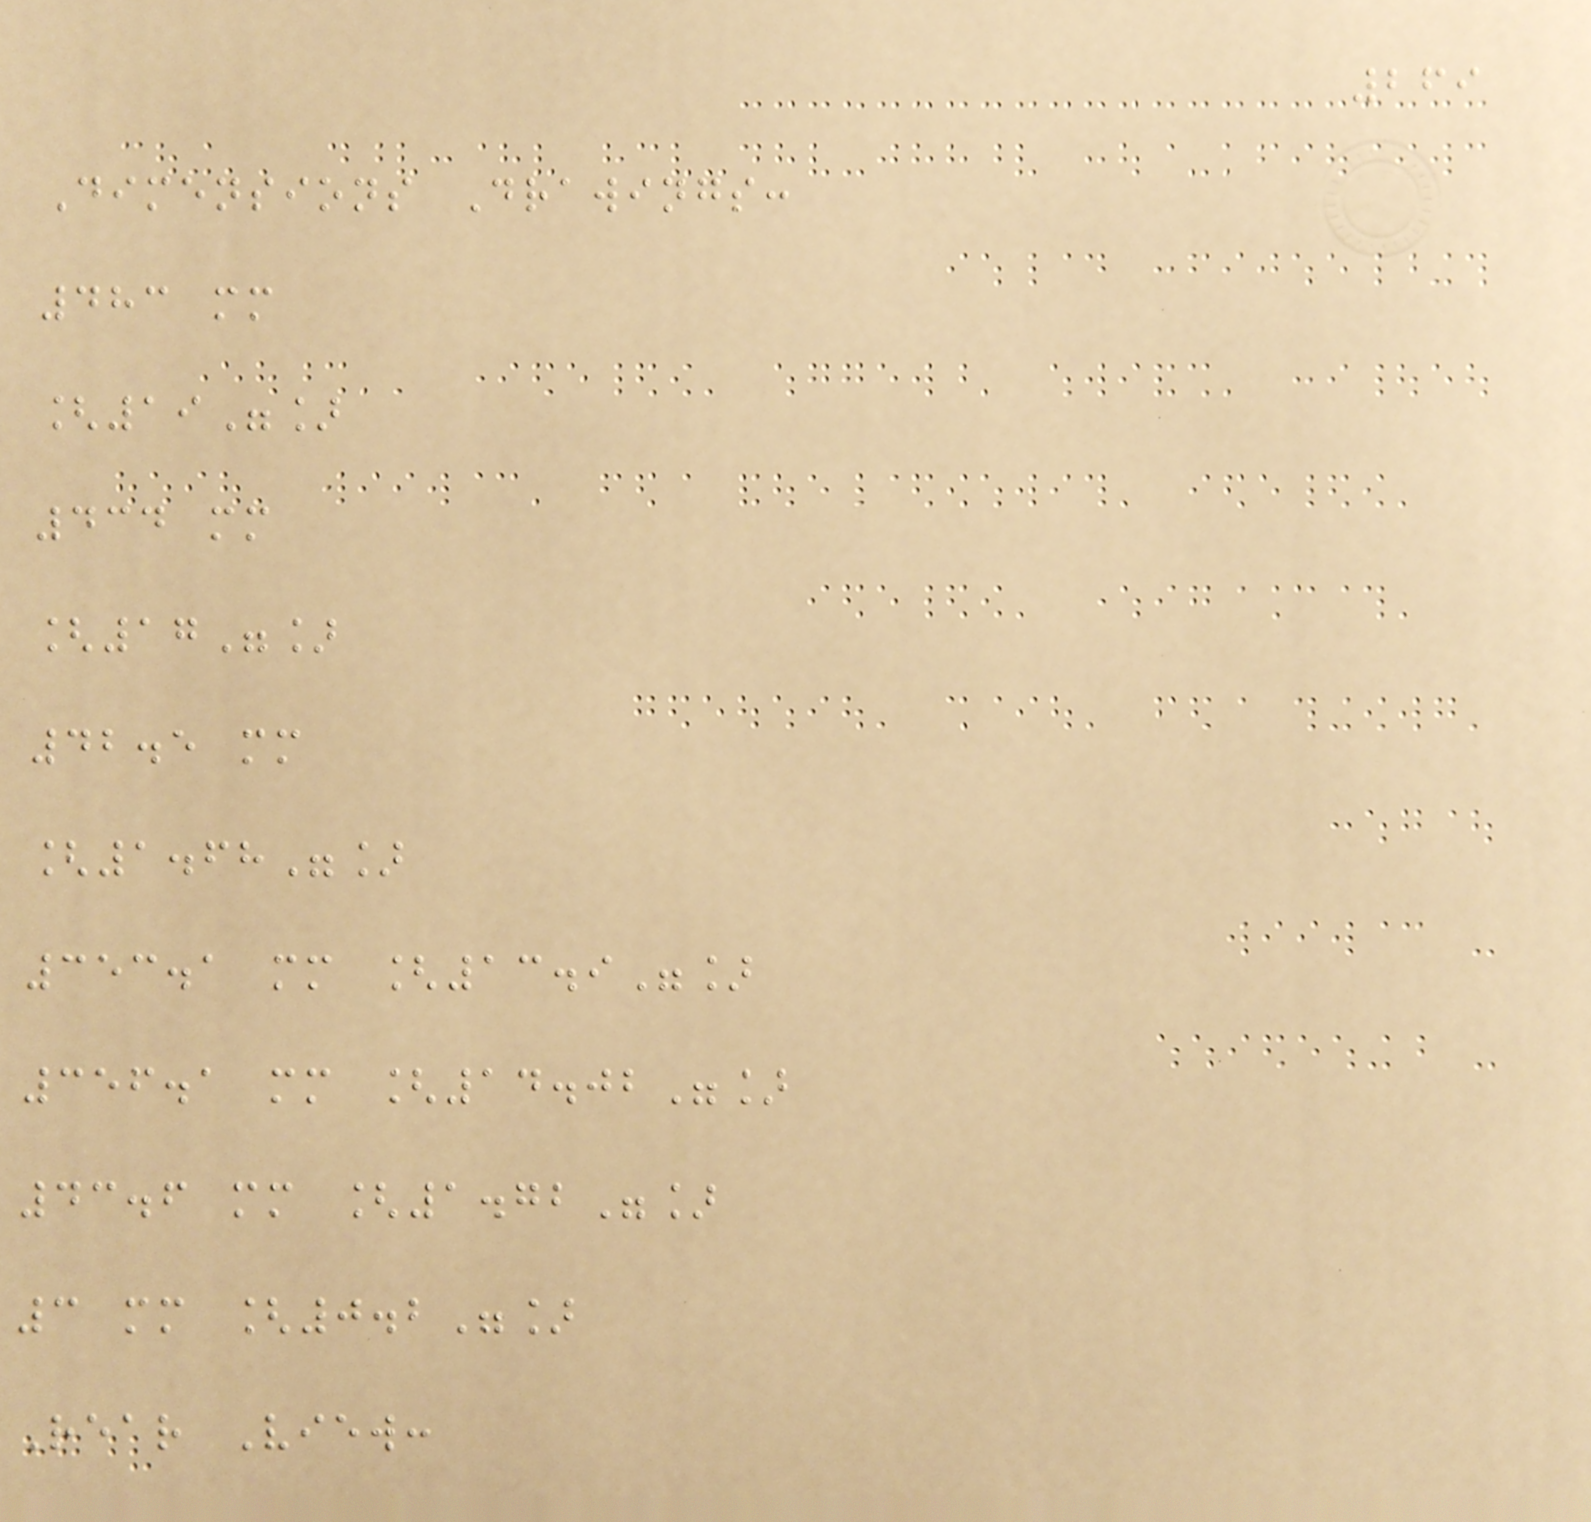269
Dimensions Drawings:
483 mm
[19"]
434 mm
[17"]
42.5 mm
[1.68"]
353.1 mm [13.9"]
356.1 mm [14.02"]
43.6 mm [1.72"]
3 mm [0.2"]
Rear View:
